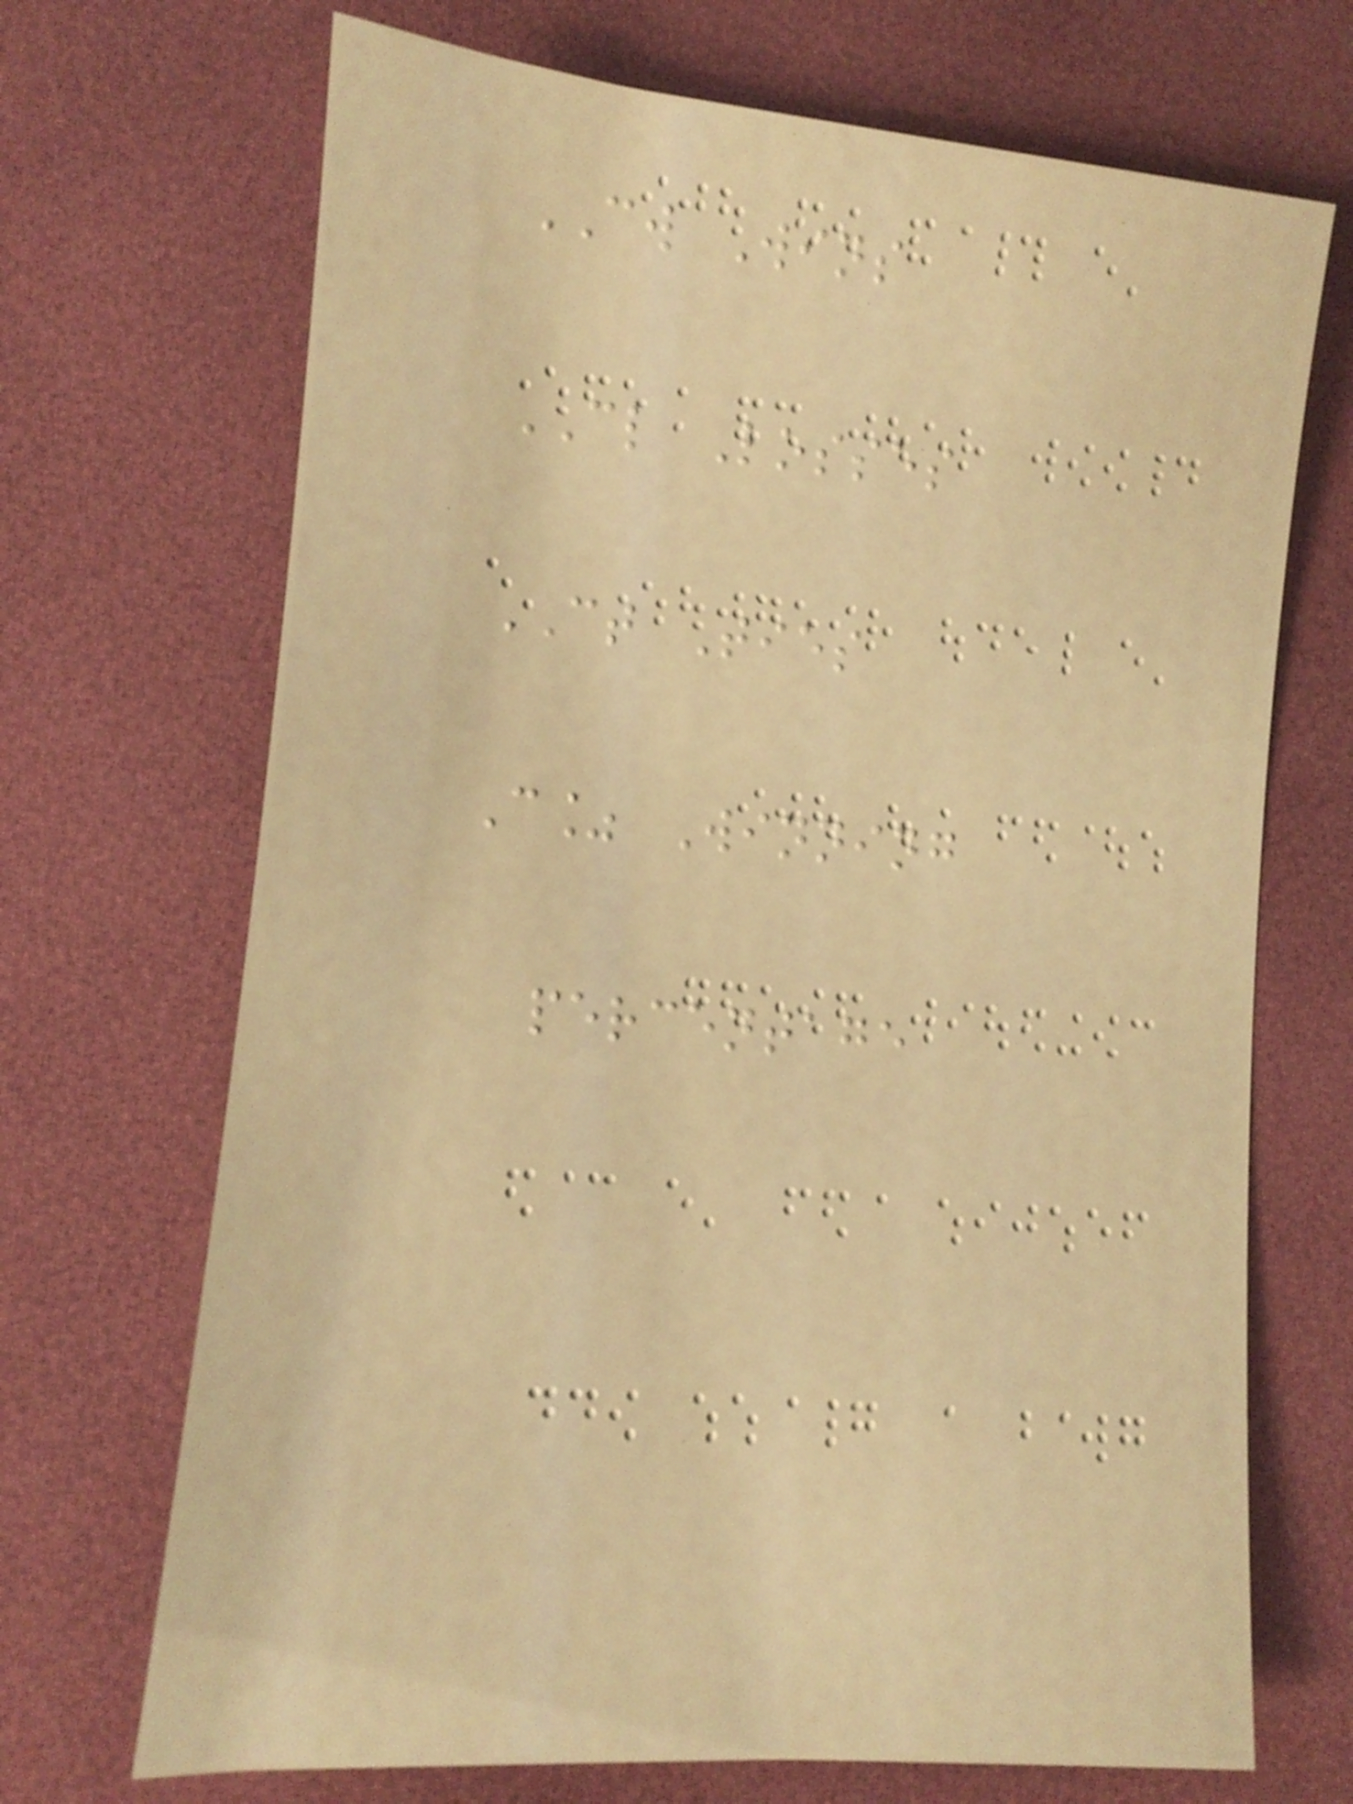CW Wins
CL Losses
CT Ties
C% Winning
percentage
